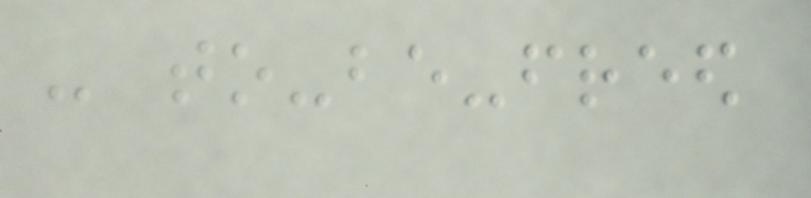- to-be-freed
